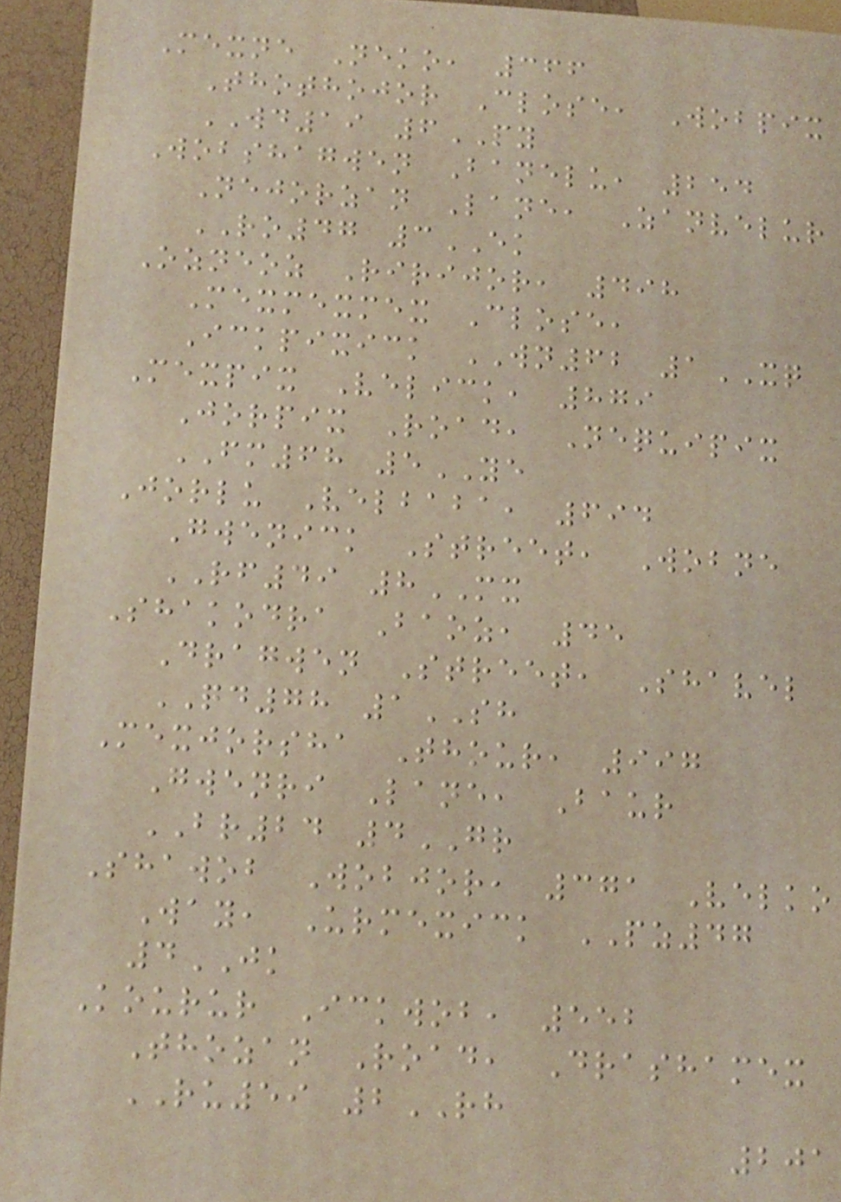Mexne Neko, 366
Thothojor Close, Wobpix
WD19 6PY
Wobshagwen Banelu, 254
Nejorzan Lane, Zanvelur
RO47 3EK
Ozneoz Ririjor, 498
Mexmexmex Close,
Ickpixick WN62 1XQ
Mexpix Velick, 879
Jorpix Road, Nequipix
FM68 5YE
Jorlu Velbaba, 694
Gwenick Street, Wobne
RF49 8MX
Shakodra Baoz, 45
Dragwen Street, Shavel
QD78 1SH
Mexjorsha Thour, 997
Gwenri Lane, Baur
BR24 4GR
Shawob Wobjor, 371 Velko
Way, Urmexick PZ47
4JK
Kourur Ickwob, 552
Thozan Road, Drashamex
RU59 2RH
201
